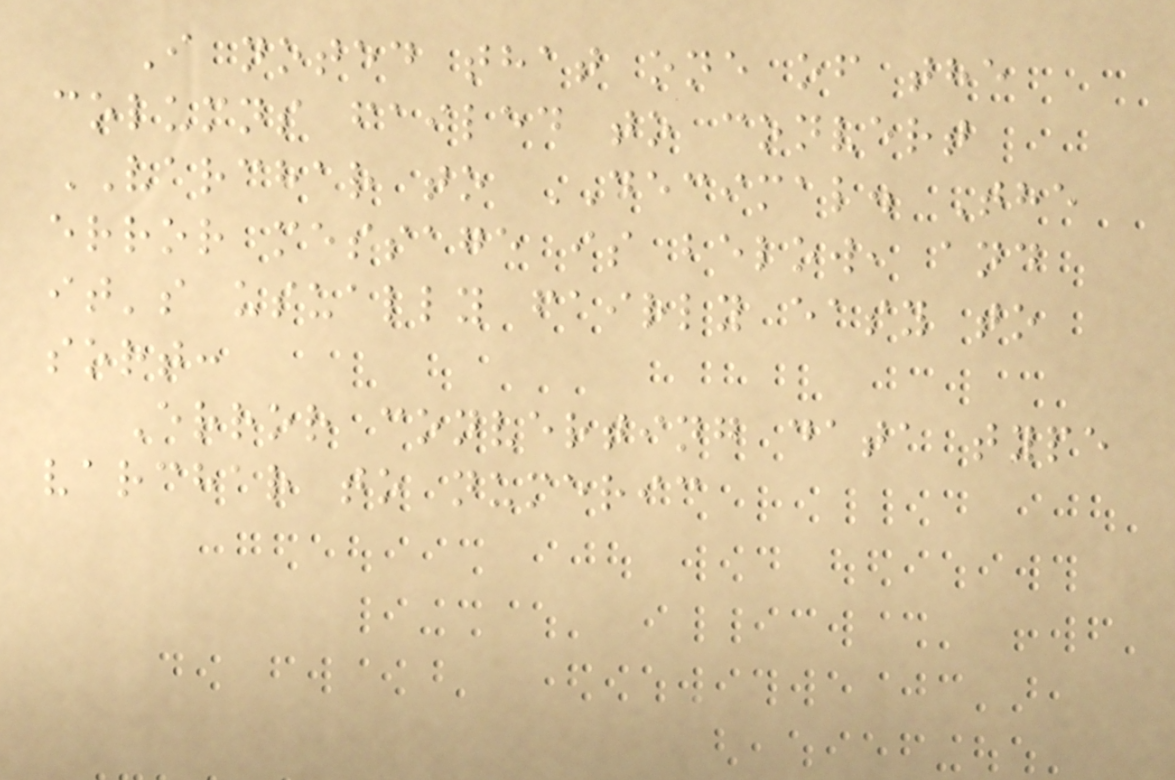I noted that one of the
columns failed to convert
VARCHAR to DECIMAL. The
error message is below, and
it's usually fairly easy to
sort:
Error converting data type
varchar to numeric
